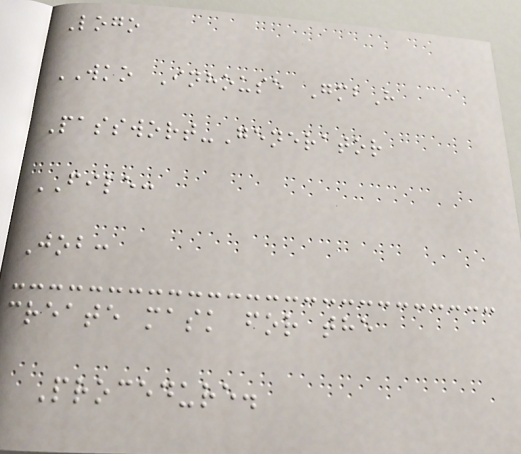Logo
WKO Inhouse GmbH
Passwort-Generator
FILE:
Job:
create mask for the
Procedure.
